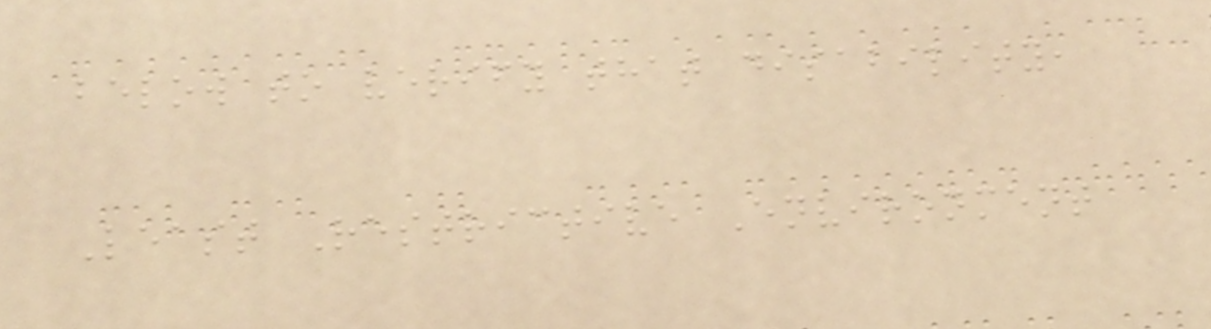below to verify that disability,
Least Restrictive Environment
